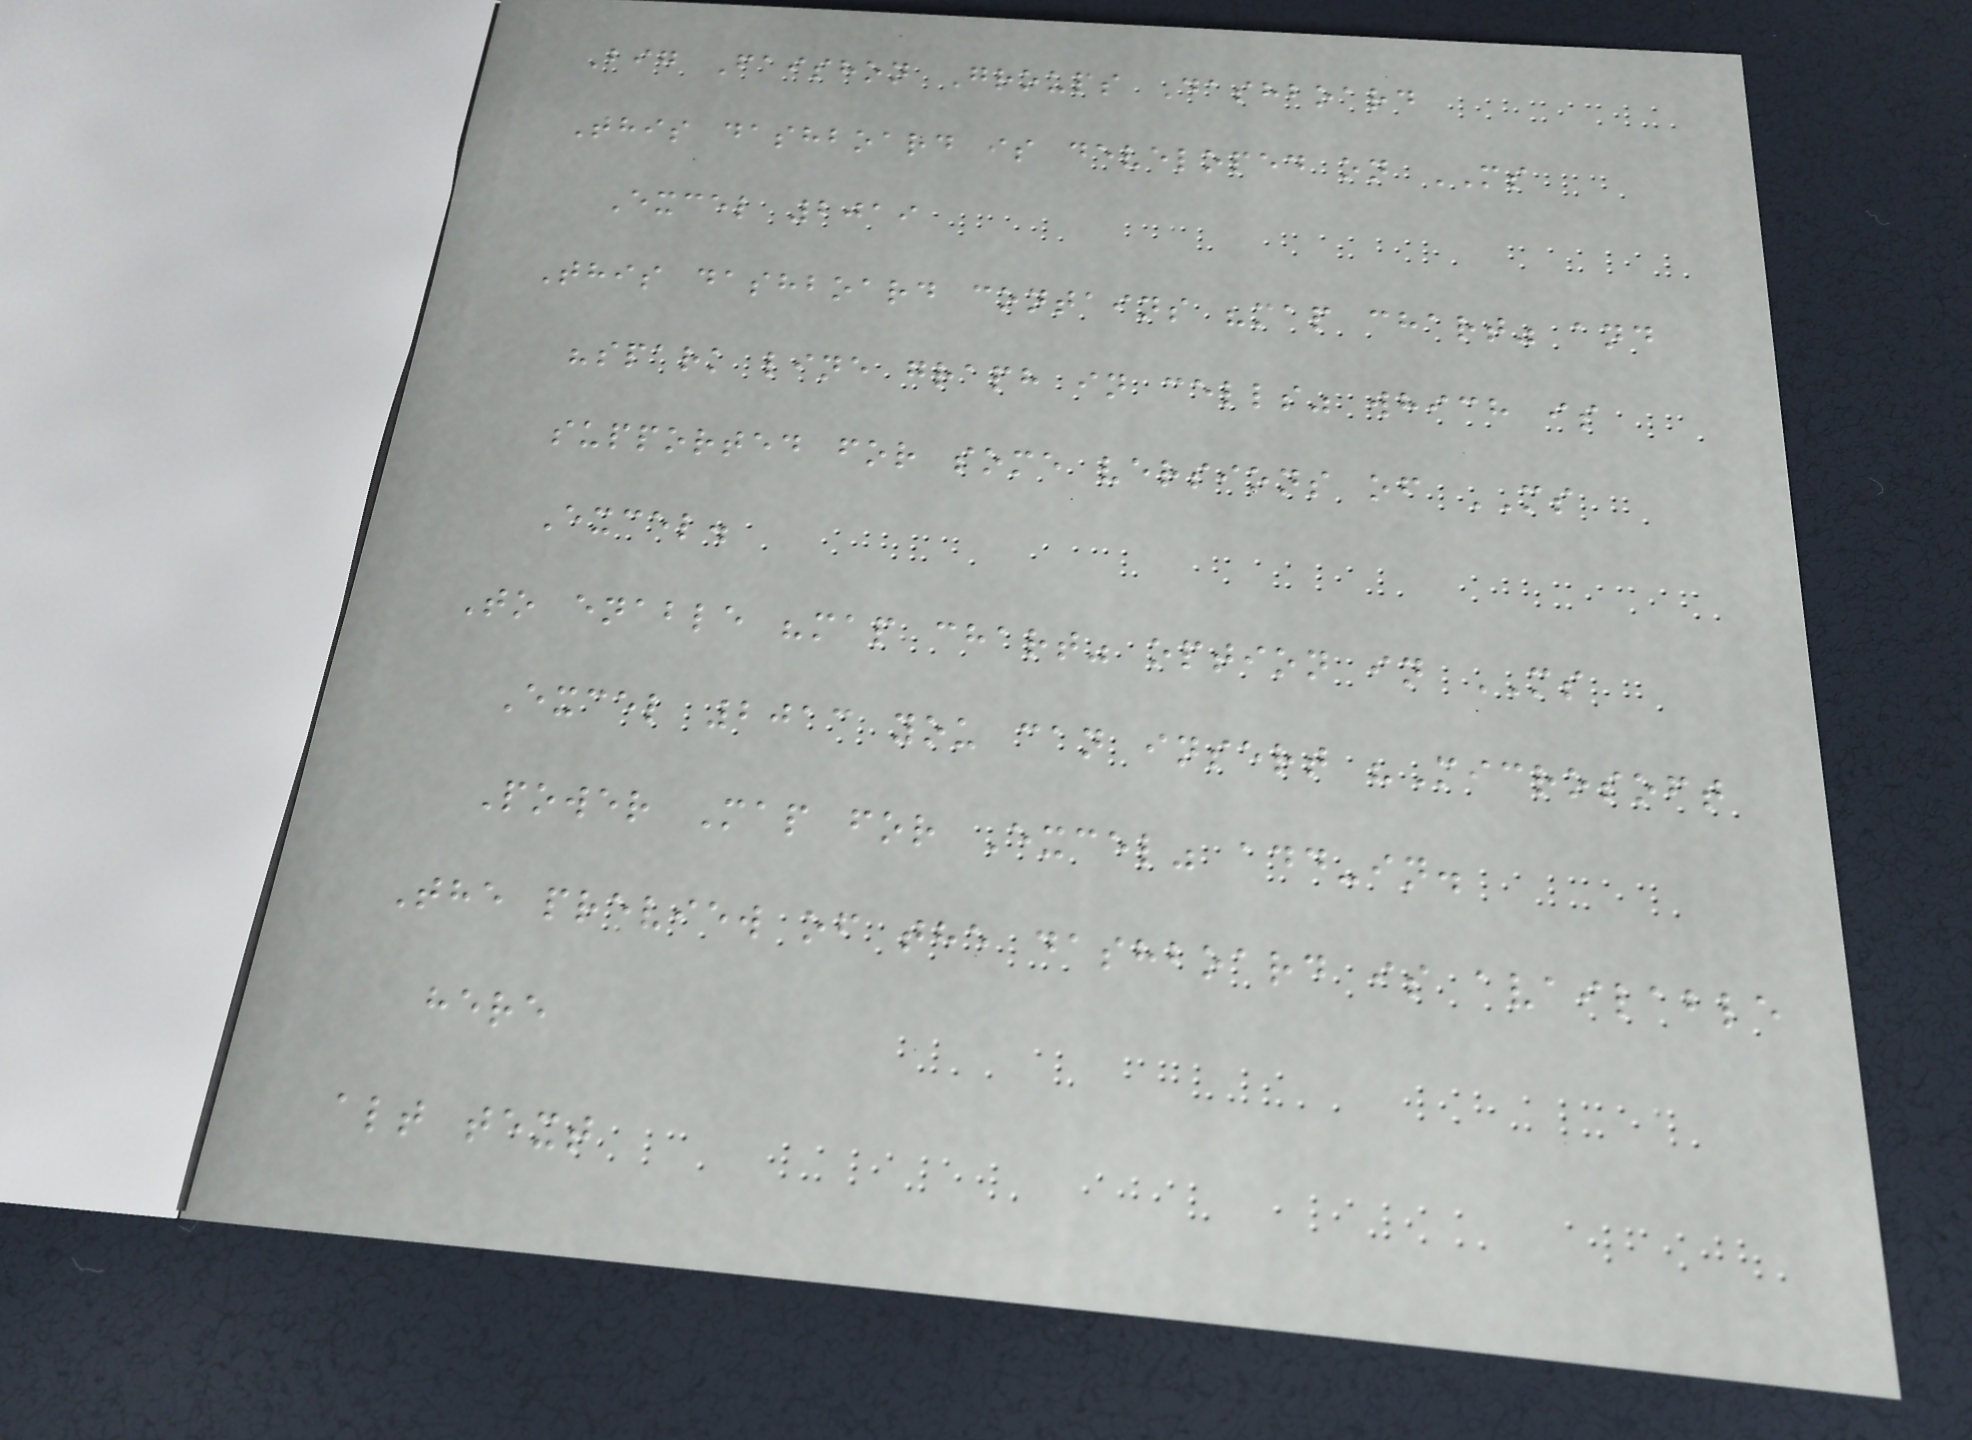Big Faishon Groups Dashboard
This dashboard is developed on MS
Excel 2019
This dashboard contains "map chart" and
"spark line graph in cells" which is
supported for some versions of MS
Excel.
To enable "map chart" option in MS
Excel 2013 you can insert "Microsoft
Power Map for Excel" add-in.
The preview of the dashboard is available
here
alt text
